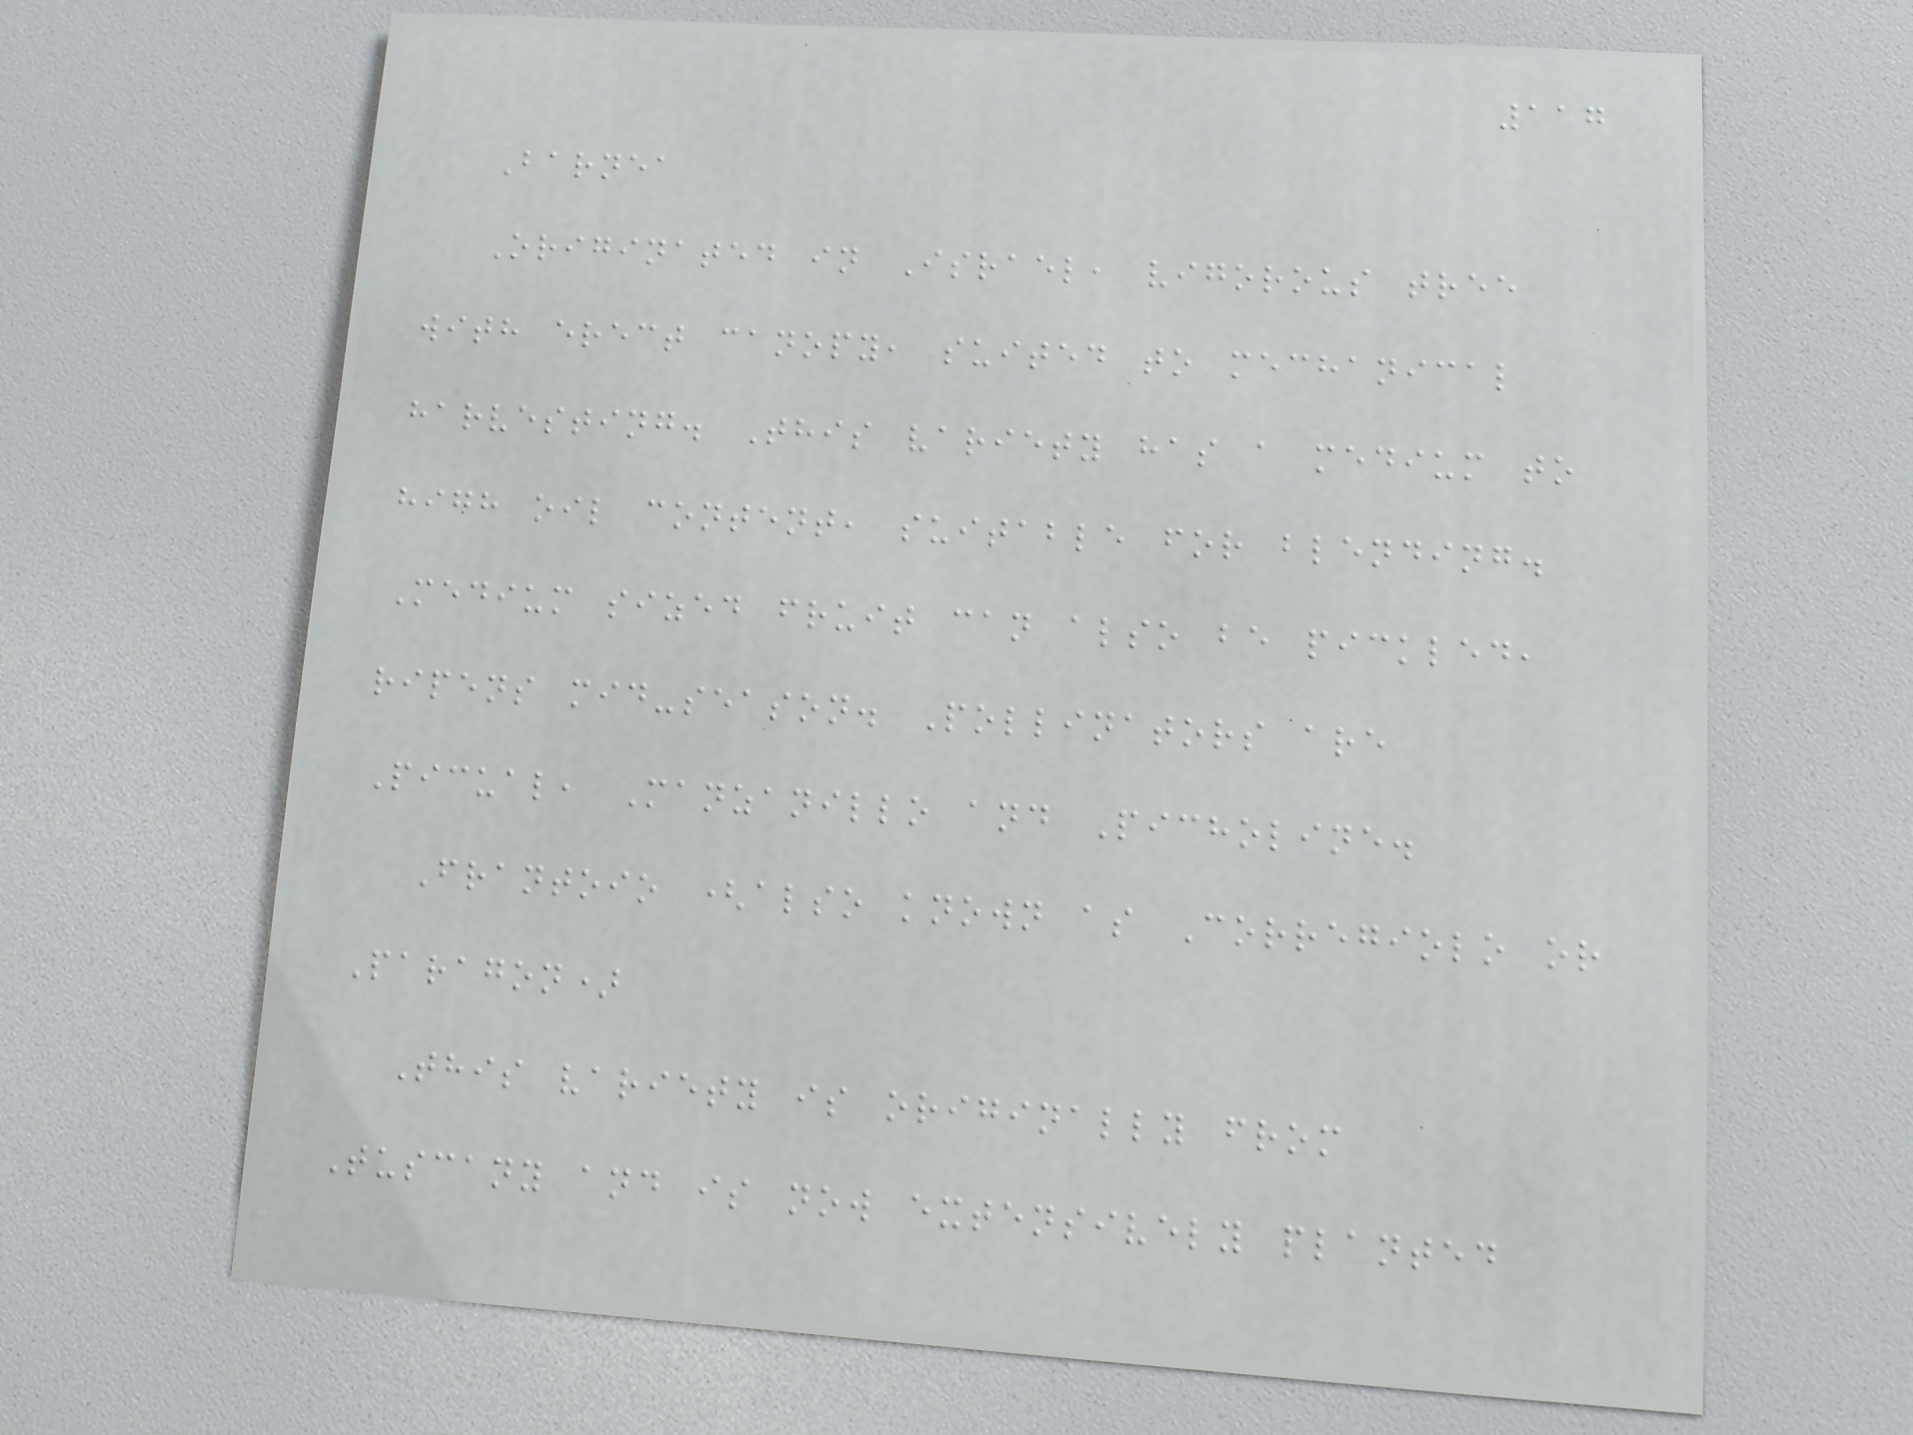117
Barnea
Originated in Israel, vigorous tree
with erect canopy, suited to mechanical
harvesting. This variety has a medium to
high oil content, suitable for blending.
Medium sized fruit can also be pickled,
ripens mid-season. Pollinators are
Picual, Manzanillo and Picholine.
Frantoio (also known as Corregiolo or
Paragon)
This variety is originally from
Tuscany and is now extensively planted
